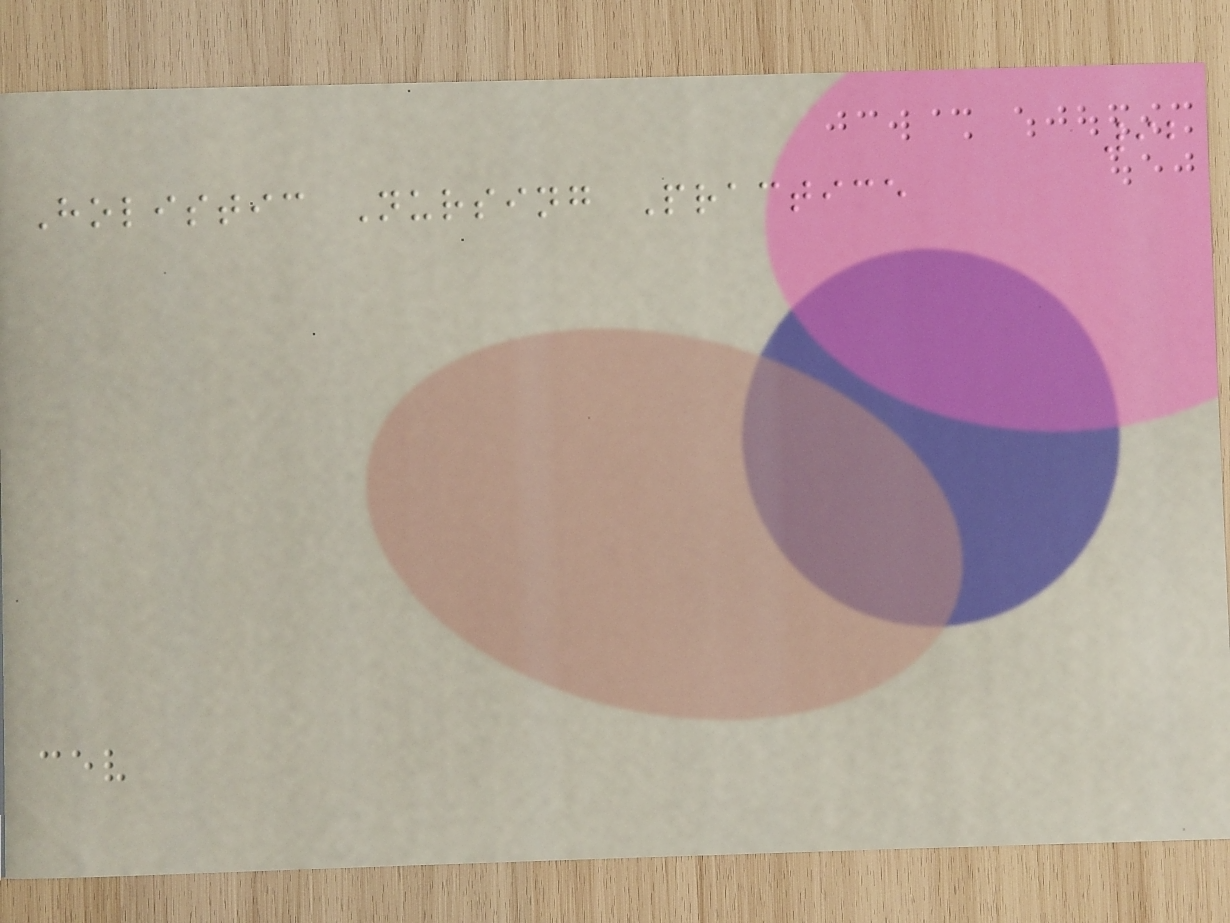92
Holistic Nursing Practice
